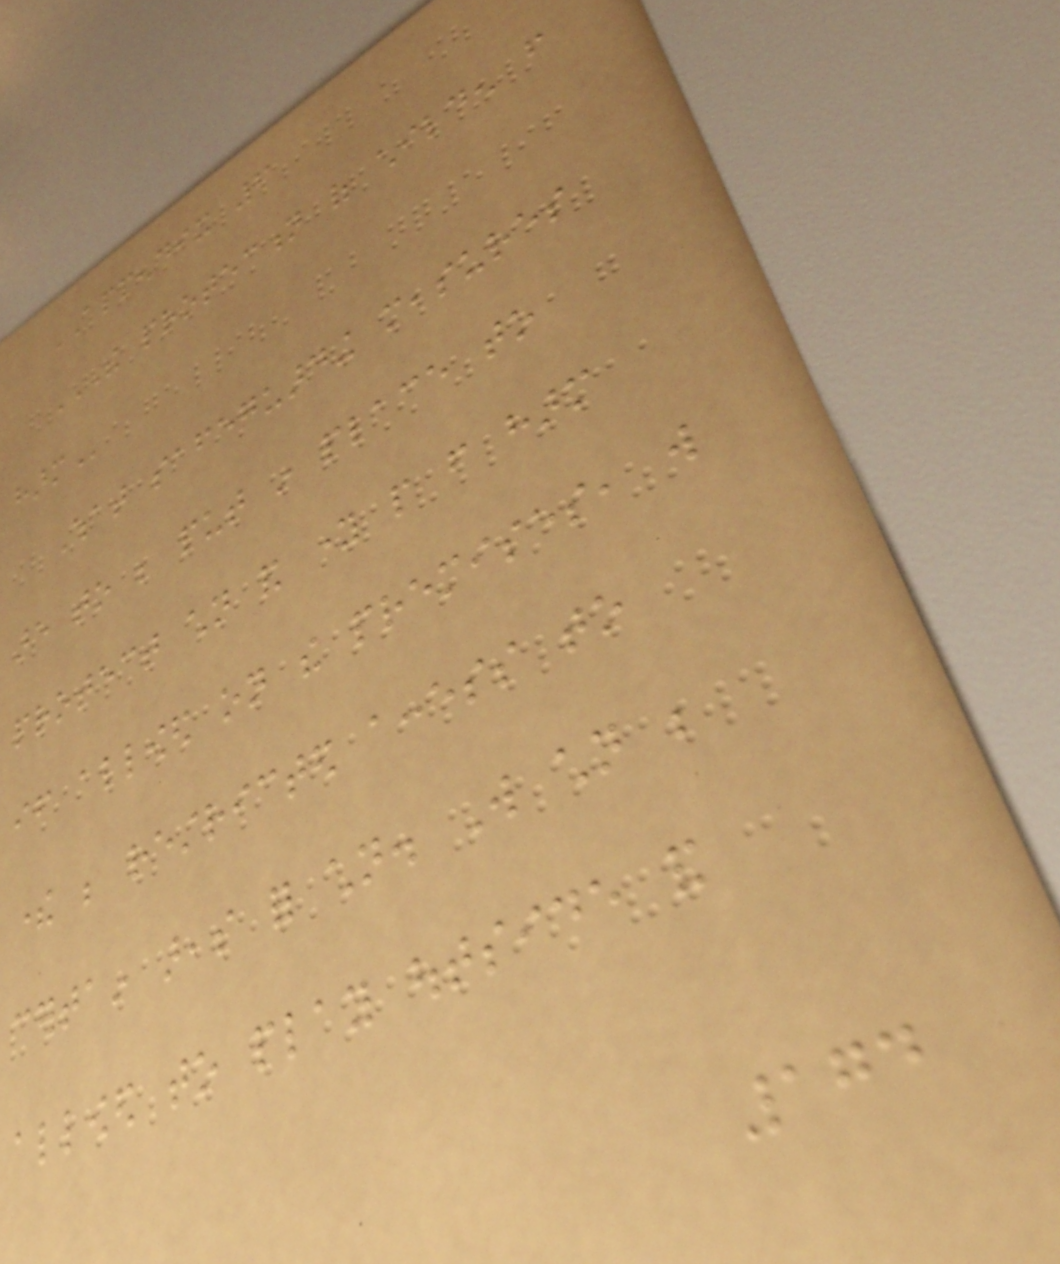APPENDIX 6
THE PROTECTION OF CHILDEN FROM
HARM
What safeguarding measures
are to be put in place to
protect children and young people from harm
if allowed on the premises, will
there be restricted access to
certain areas for children. Will children be
allowed to play outside and
174
